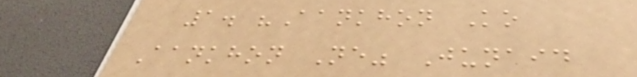1. "Aankhon Ko
Aankhon Ne" Junaid
